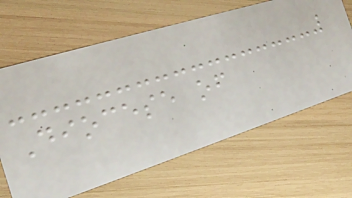Diocese of
